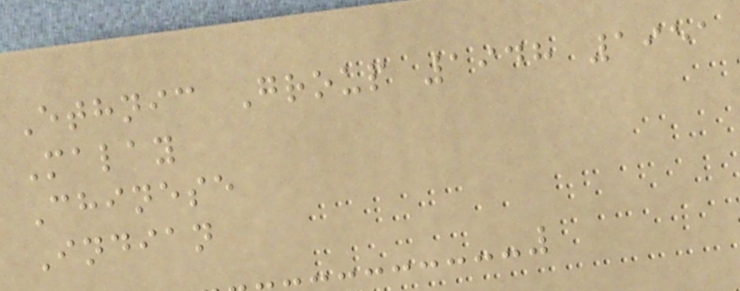Ethnic Group 1948 1951
Malay
Chinese
Indian
